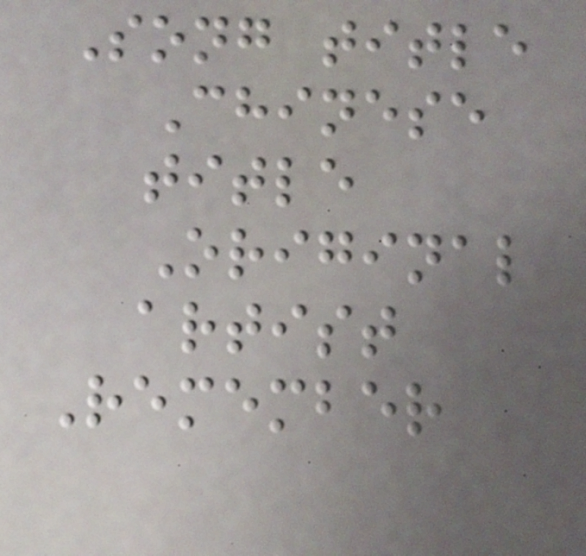Song title
Chinese
title
Original
artist
Remember
